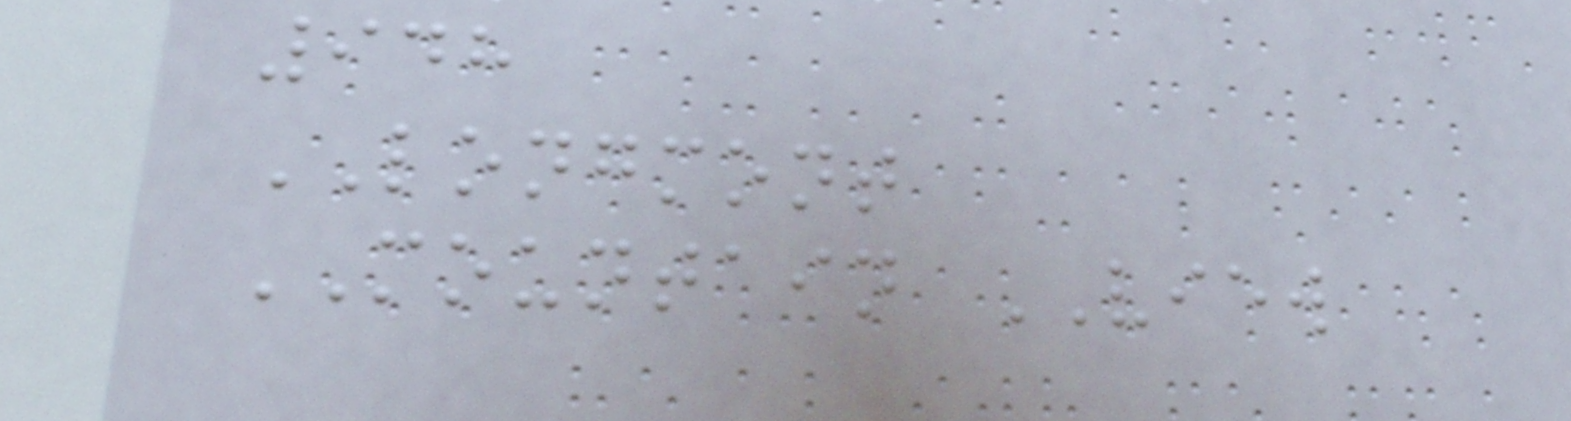948
LONGMONT
MOUNTAIN VIEW
